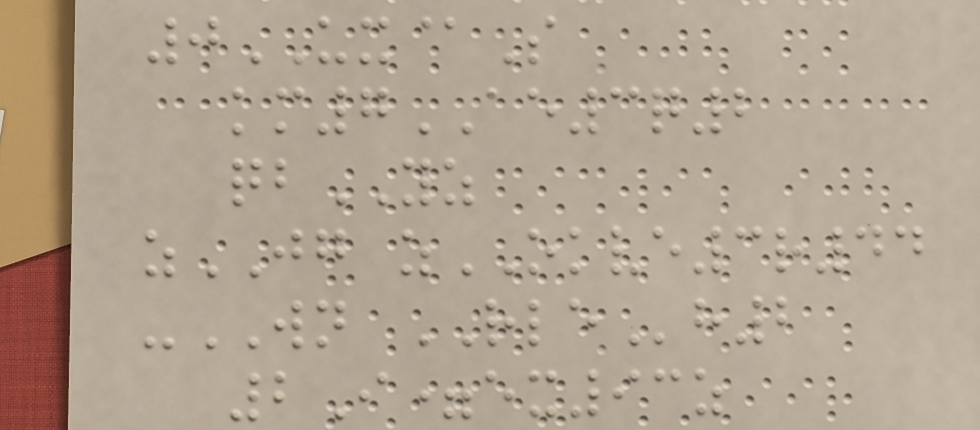0UX@S
km7AE3q2
qbYZ
zJG zOKVE3r44
-WN RLEh2
2I=ex93z
